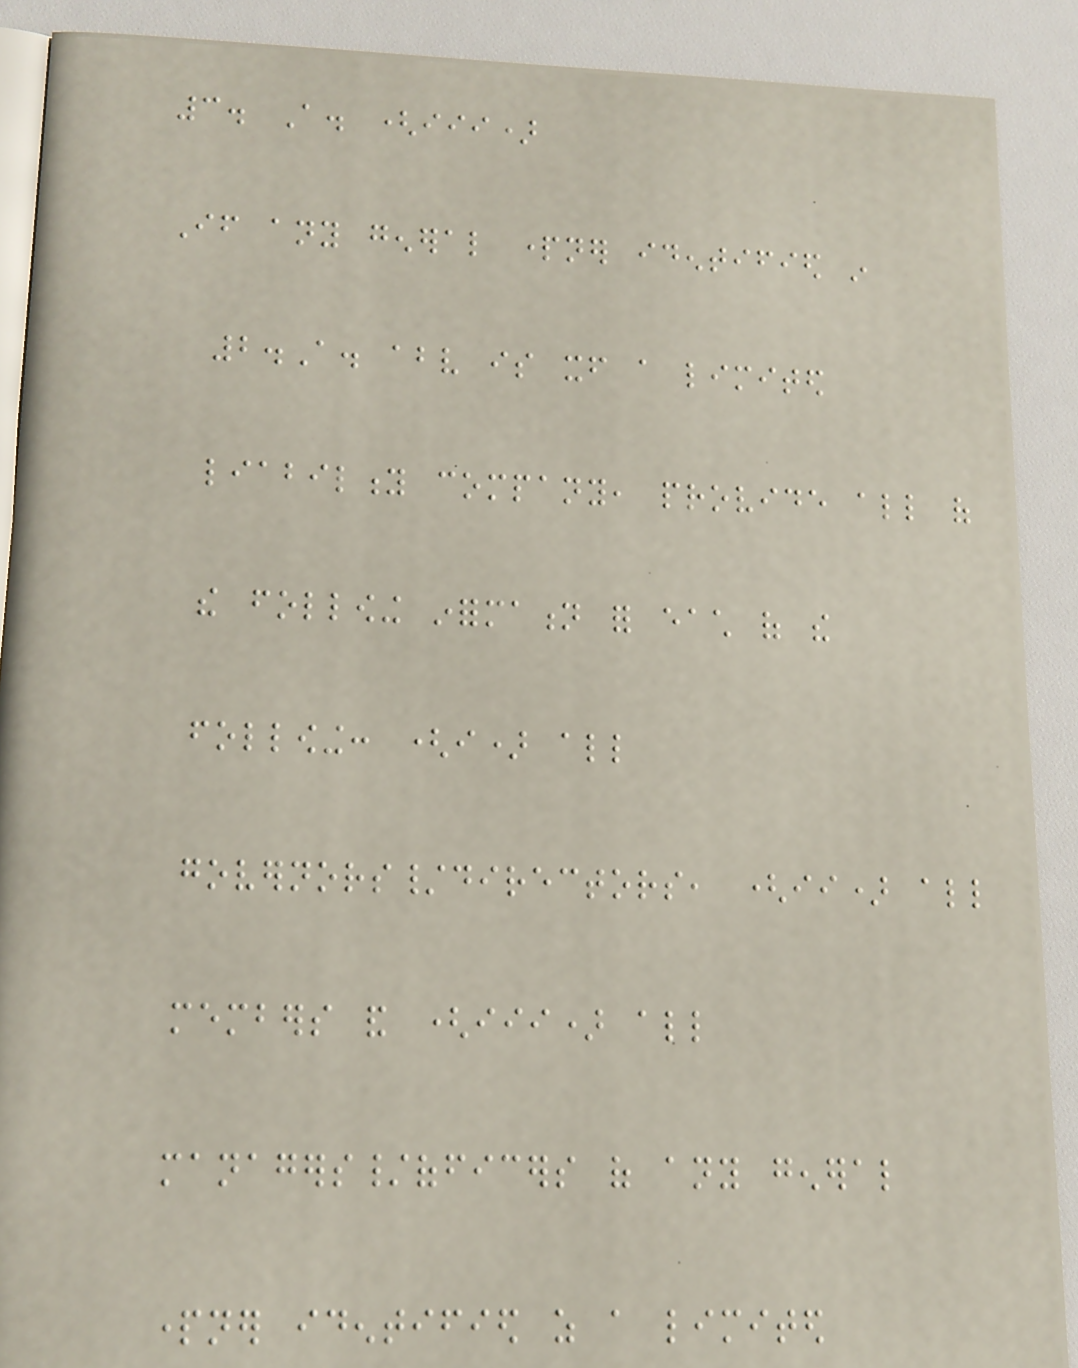3. A. (iii)
If any general partner identified in
2.A. above is itself a limited
liability company, provide all of
the following information for each of the
following: (i) all
governors/directors, (ii) all
members and (iii) all
managers/officers of any general
partner identified as a limited
